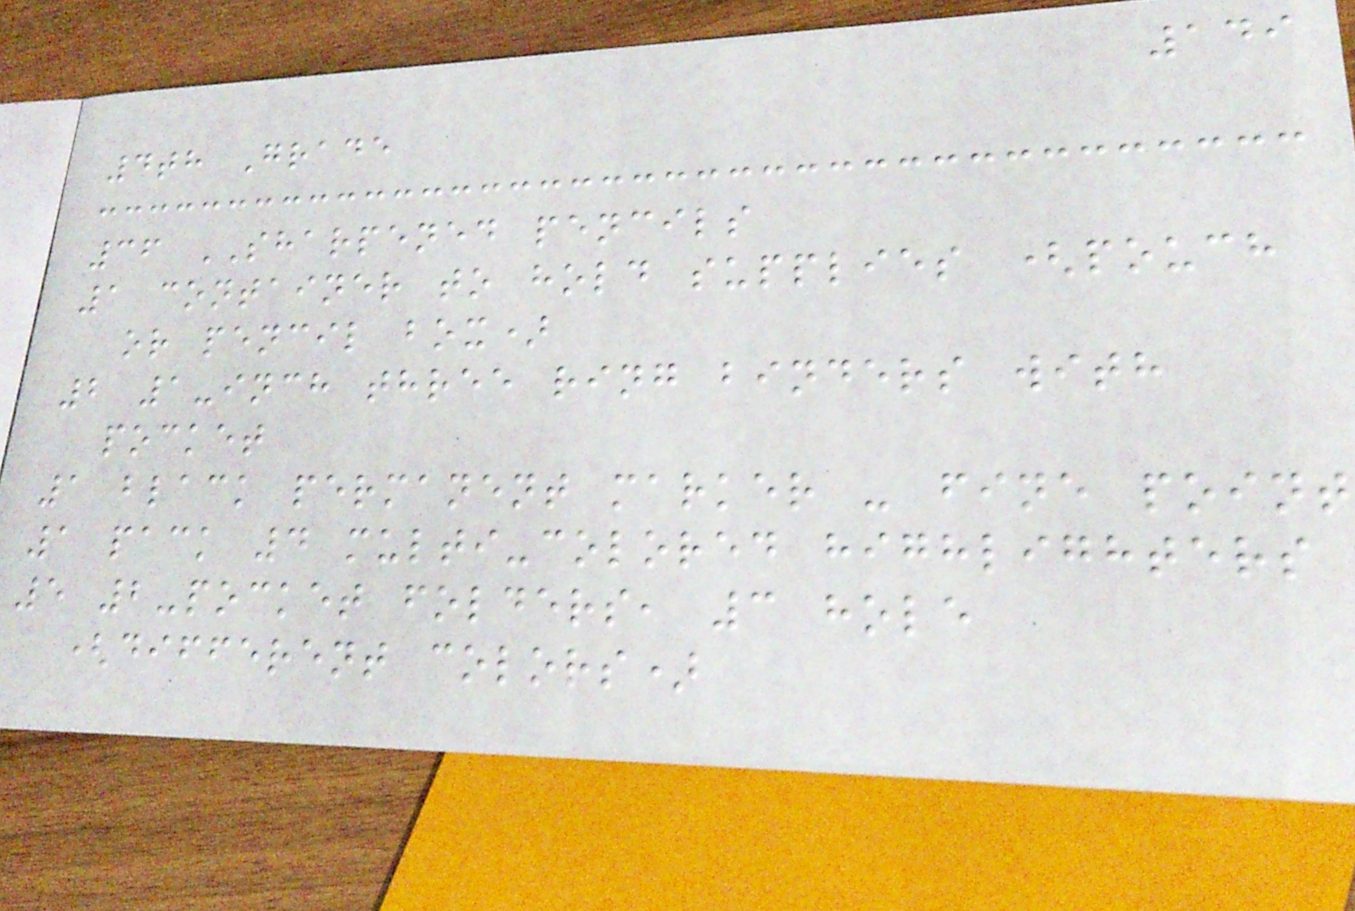149
4th Grade
36 SHARPENED pencils
1 container to hold supplies (pouch
or pencil box)
2 1-inch three ring binders with
pocket
1 black permanent marker - fine point
1 pack 4 multi-colored highlighters
5 2-pocket folders, 3 hole
(different colors)
